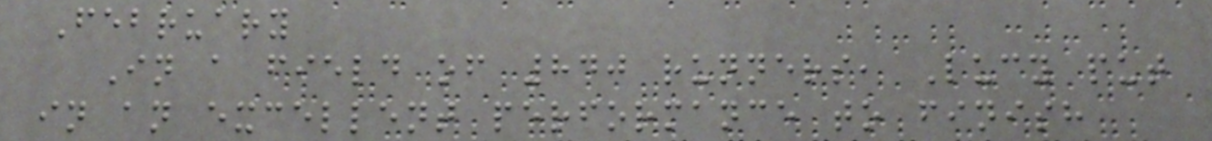February
In a field of 840 runners, Lucy put
in an excellent performance to finish
